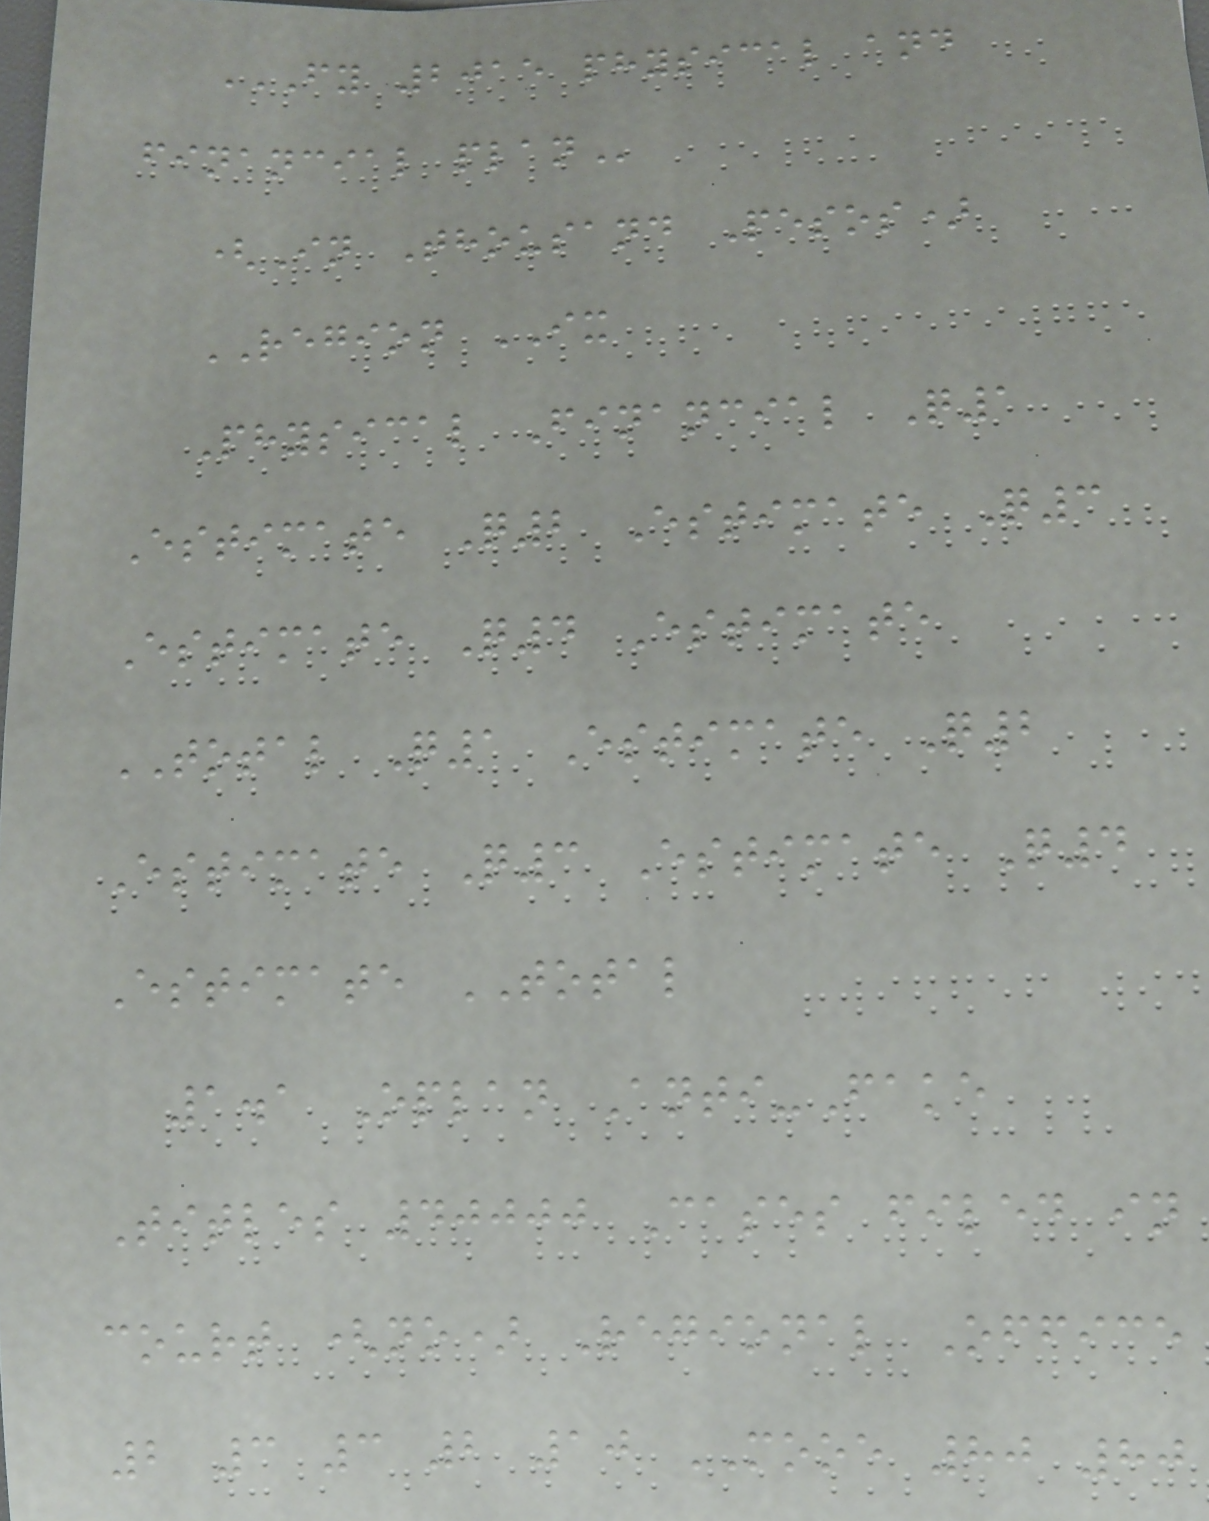FY 2015 PHYSICAL AND
FINANCIAL PLAN
(In Thousand Pesos)
REGION IX
Physical Financial Q1
Estimate Q2 Estimate Q3
Estimate Q4 Estimate
TOTAL Q1 Estimate Q2
Estimate Q3 Estimate Q4
Estimate TOTAL
1.1 Oplan Anti-Fake
Titles 40000 Cases filed in
court (no) Regional Office
2 3 3 2 10 MOOE 80 80
